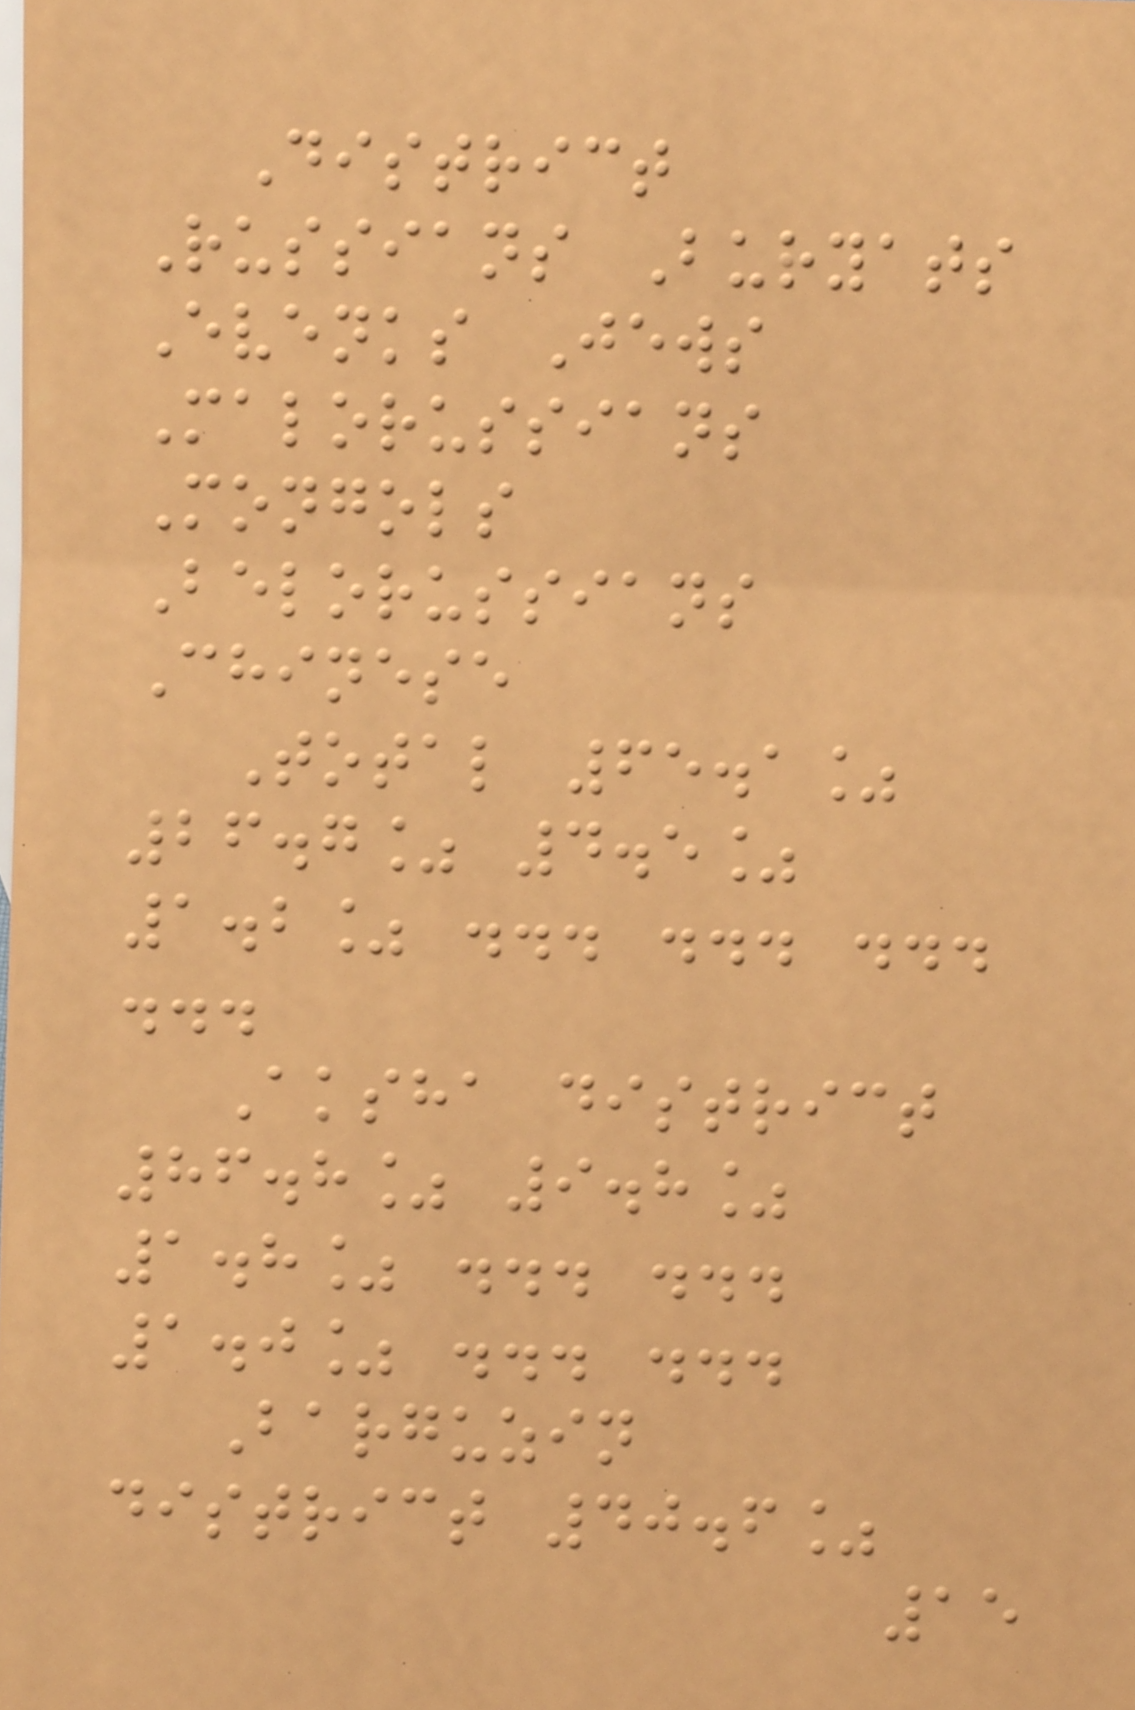District
Russians Buryats
Evenks Jews
Malorussians
Mongols
Belorussians
Chinese
Total 65.1%
26.7% 4.5%
1.2% ... ... ...
...
Aksha district
86.8% 9.8%
1.8% ... ...
1.0% ... ...
Barguzin
district 40.6%
15
